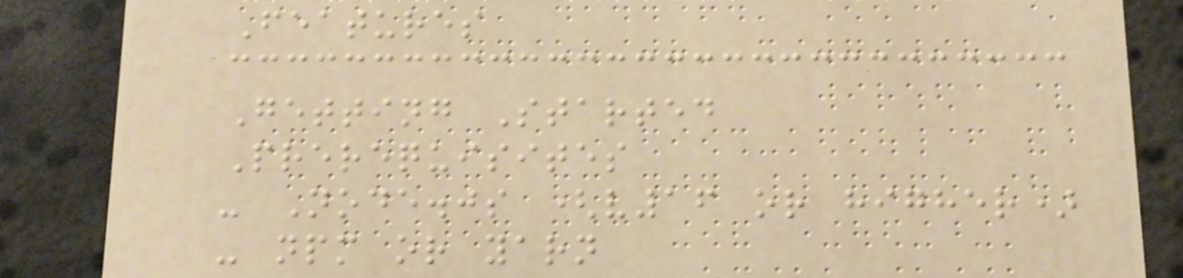Features
Getting Started
Prerequisites
- Node.js (v16 or higher)
- npm or yarn
